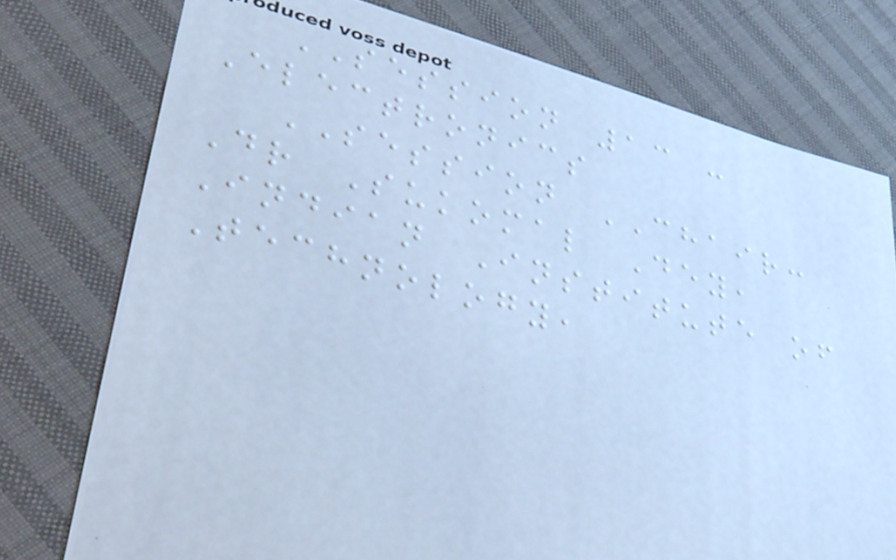SESSION 13 :
Electronics
SESSION CHAIR:
Dr Sukomal Dey,
Indian Institute of
Technology,
